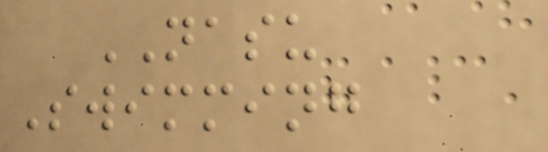NASU
Swimming
